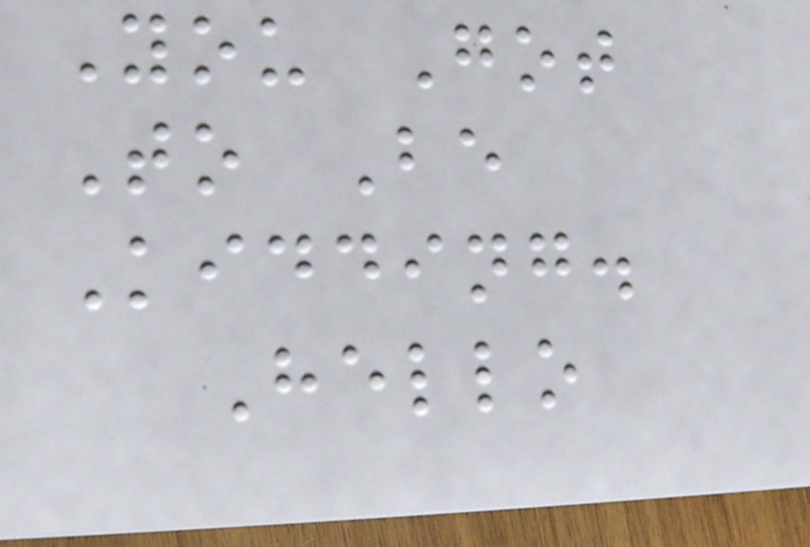You Got
To Be
Kidding.
Hello
